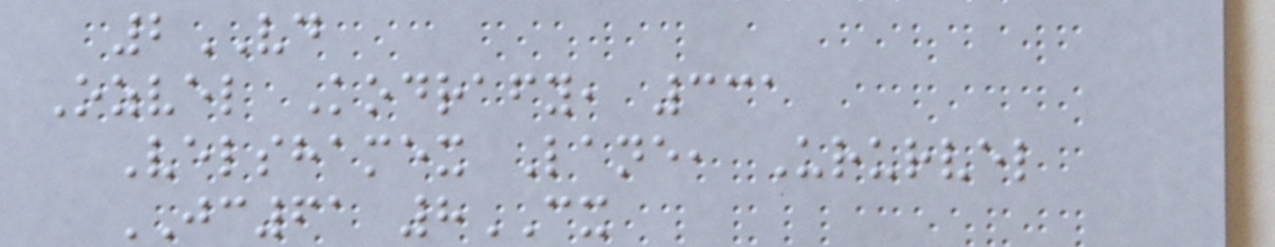2VD
Ozvel Kodrafy, 331
Velshamex Lane, Ururvel
JC61 8CX
